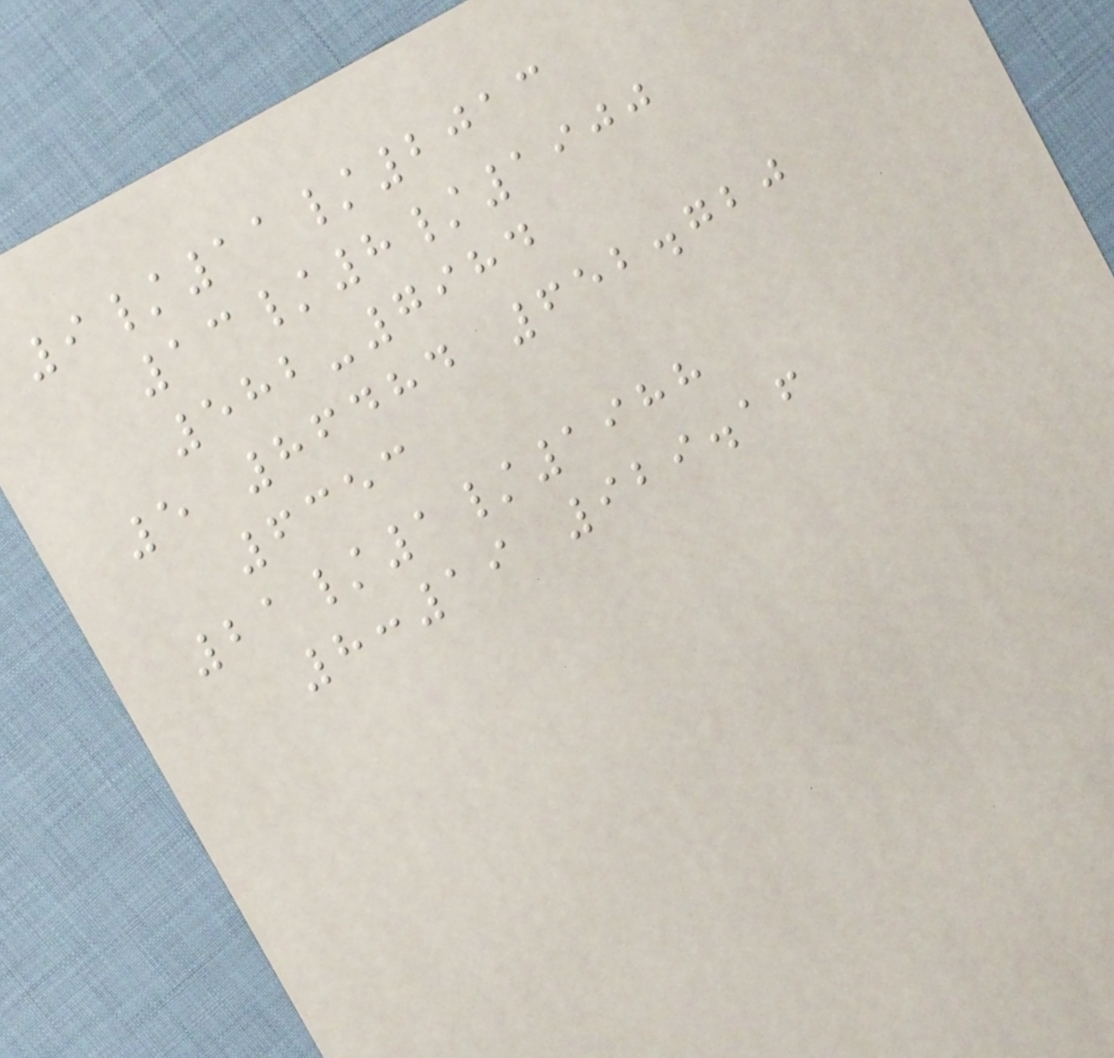9/11/2013
13/8/1900
582-7984
5 86484 652.720
6353
21/1/1988
8:19 929.16
